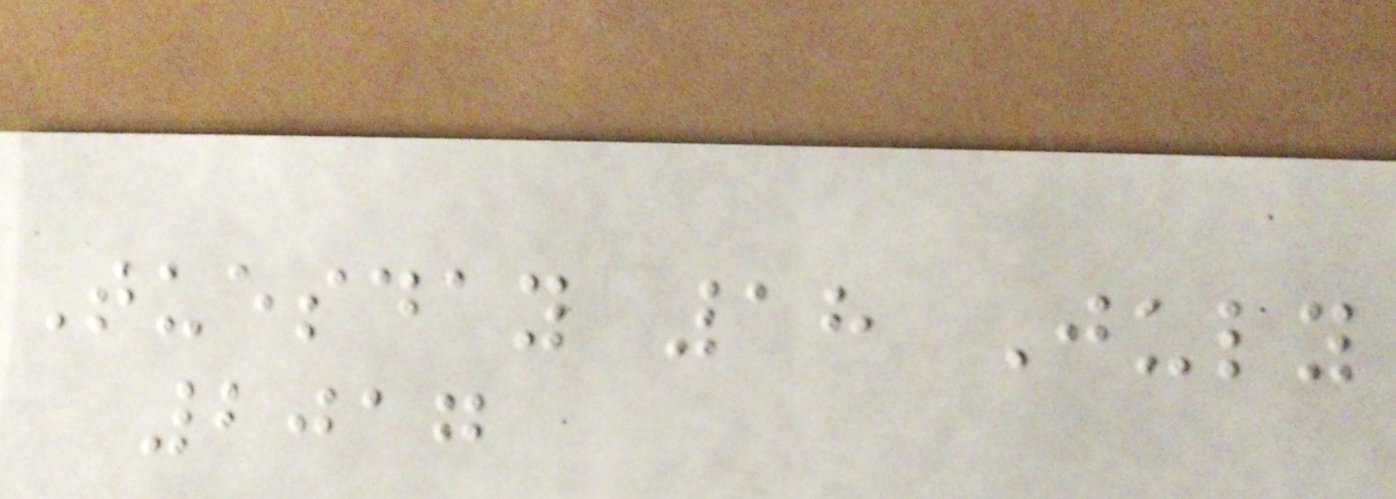Tuesday 18 July
2017
